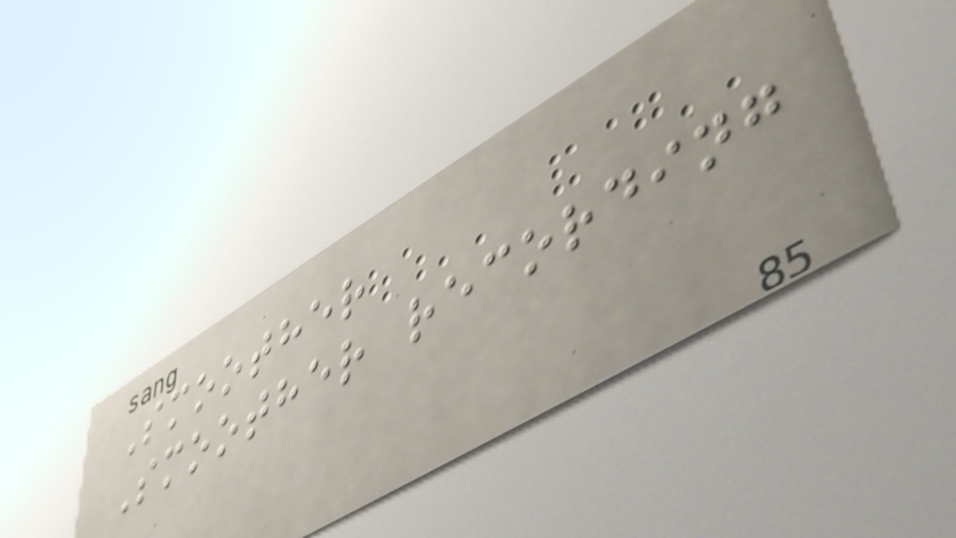Smoother
Smoother recording
